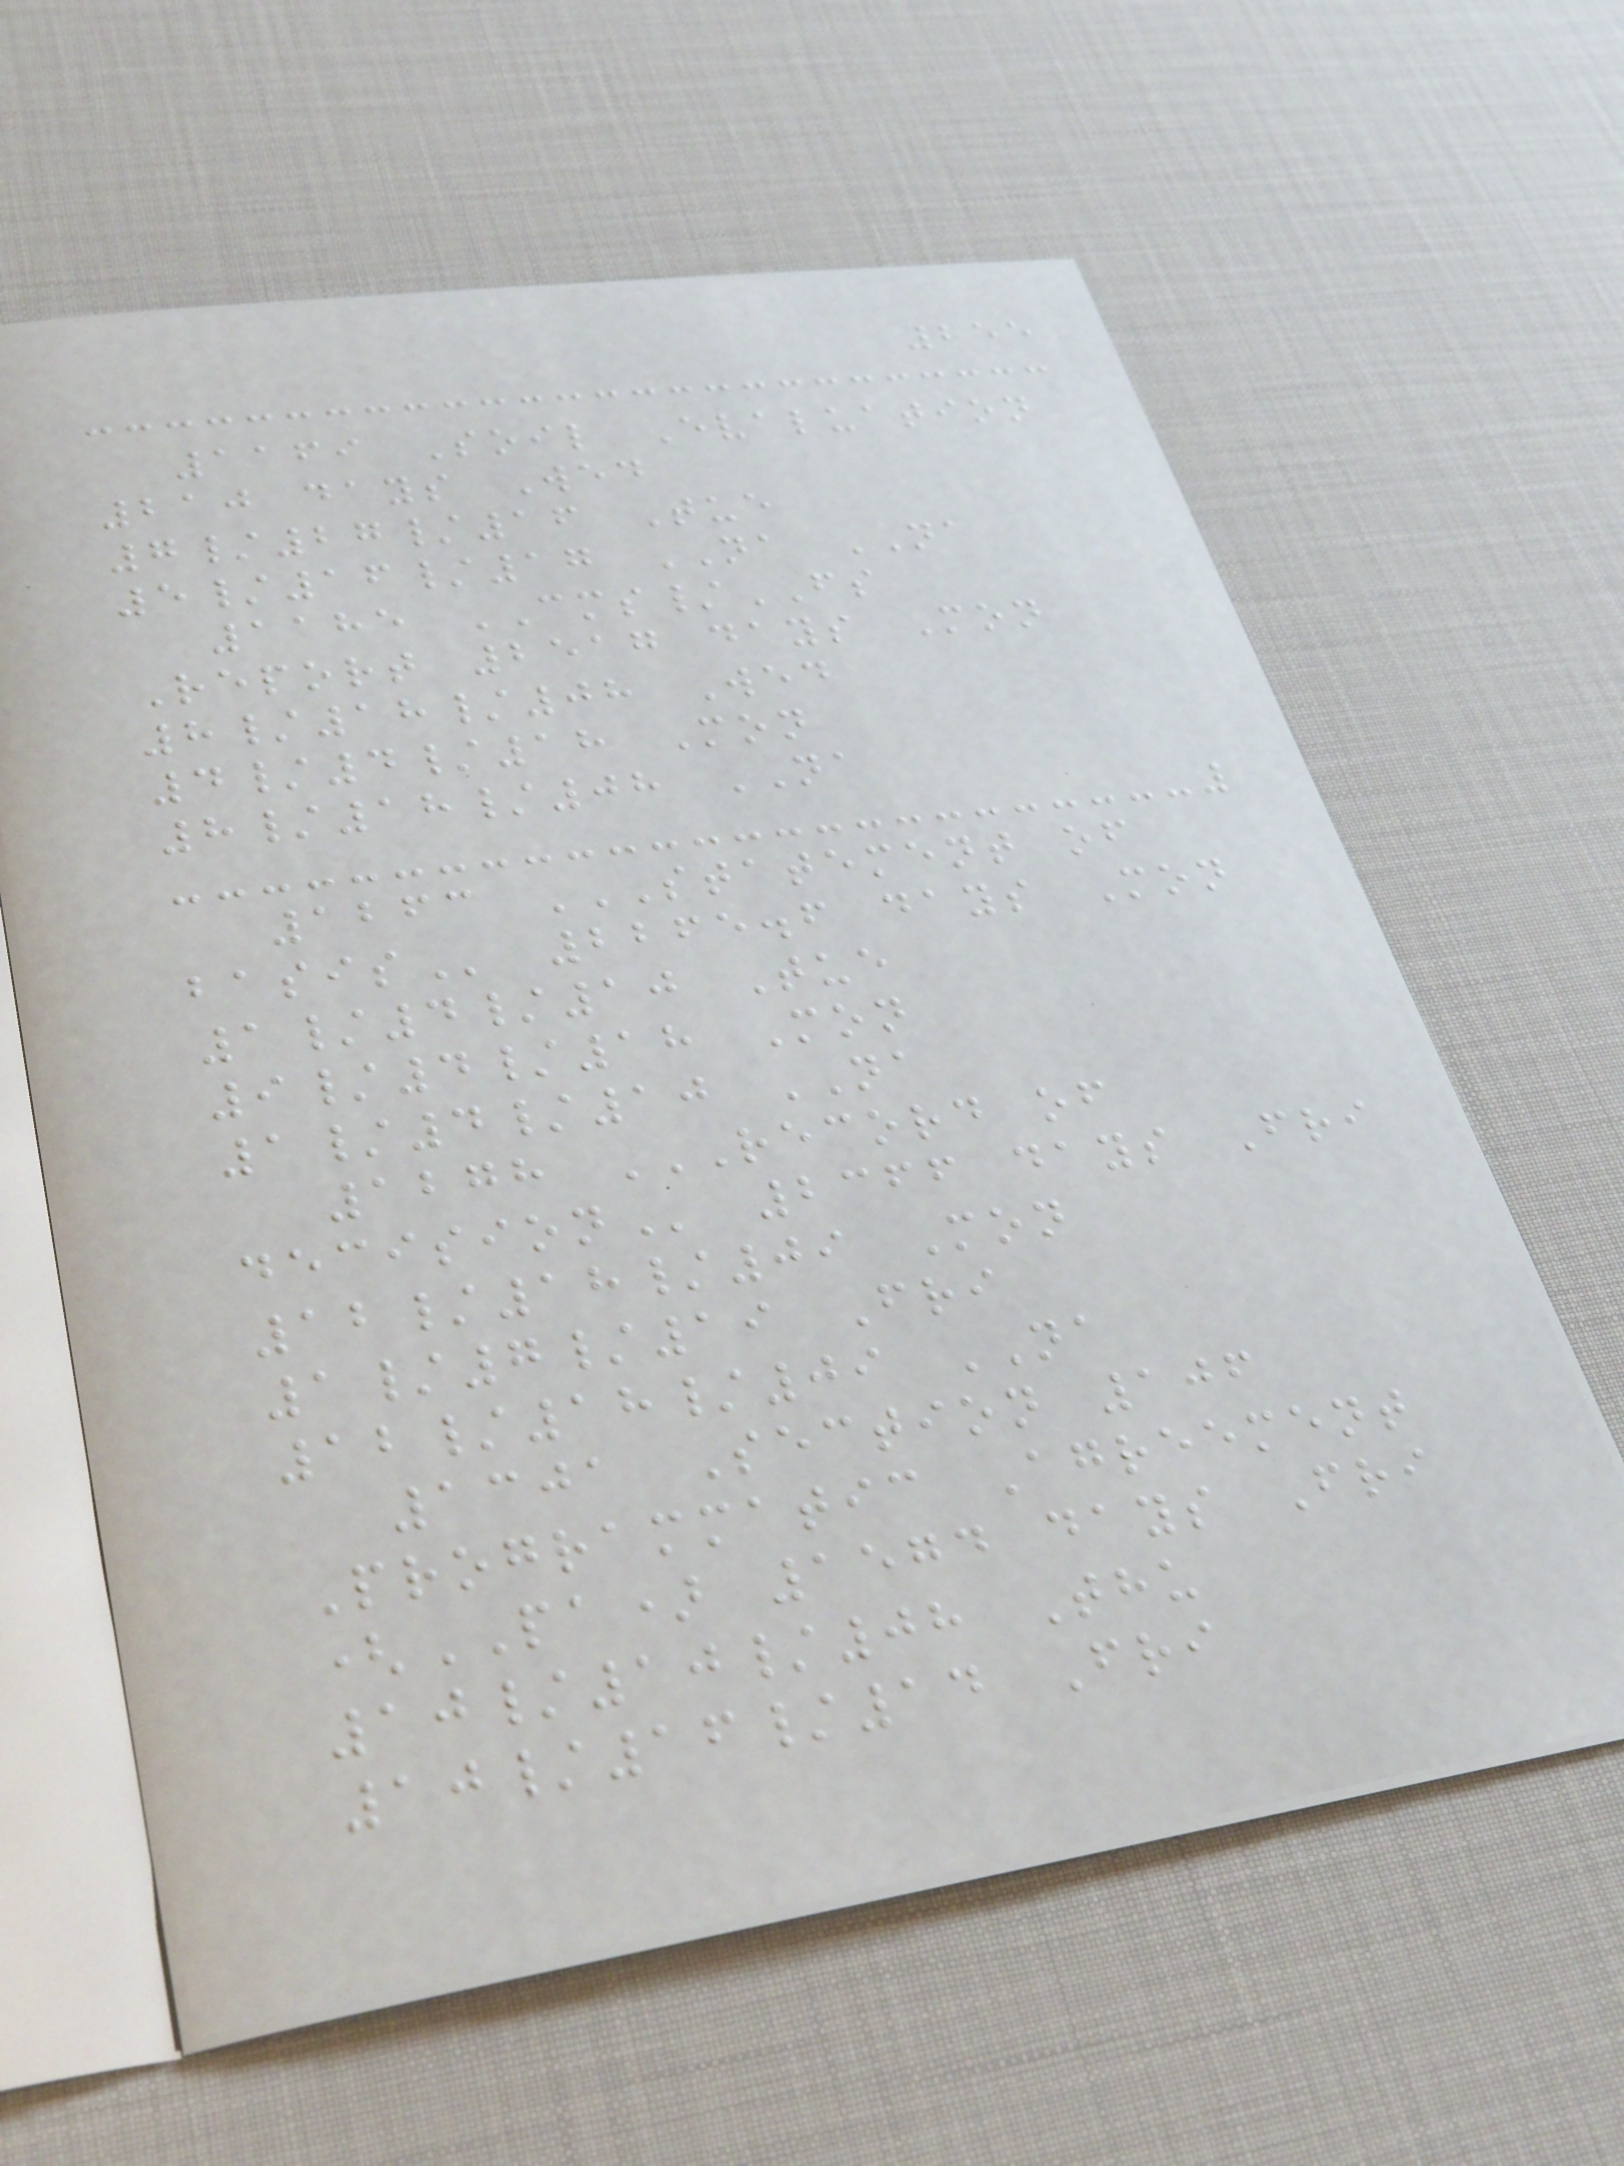255
1169 Soil Evaluation
210 days Wed
7/27/16 Tue
5/16/17 NA NA
1185 CMS/FS
Report 2517 days Mon
8/18/08 Wed
4/4/18 Mon
8/18/08 NA
1263 STATEMENT OF
BASIS 2265.6 days Mon
1/4/10 Tue
9/4/18 Mon
1/4/10 NA
1278 RECORD OF
DECISION 2366 days Fri
12/18/09 Mon
1/7/19 Fri
12/18/09 NA
1301 Section 106
Programmatic Agreement
(PA) 1574 days Fri
10/10/08 Thu
10/16/14 Fri
